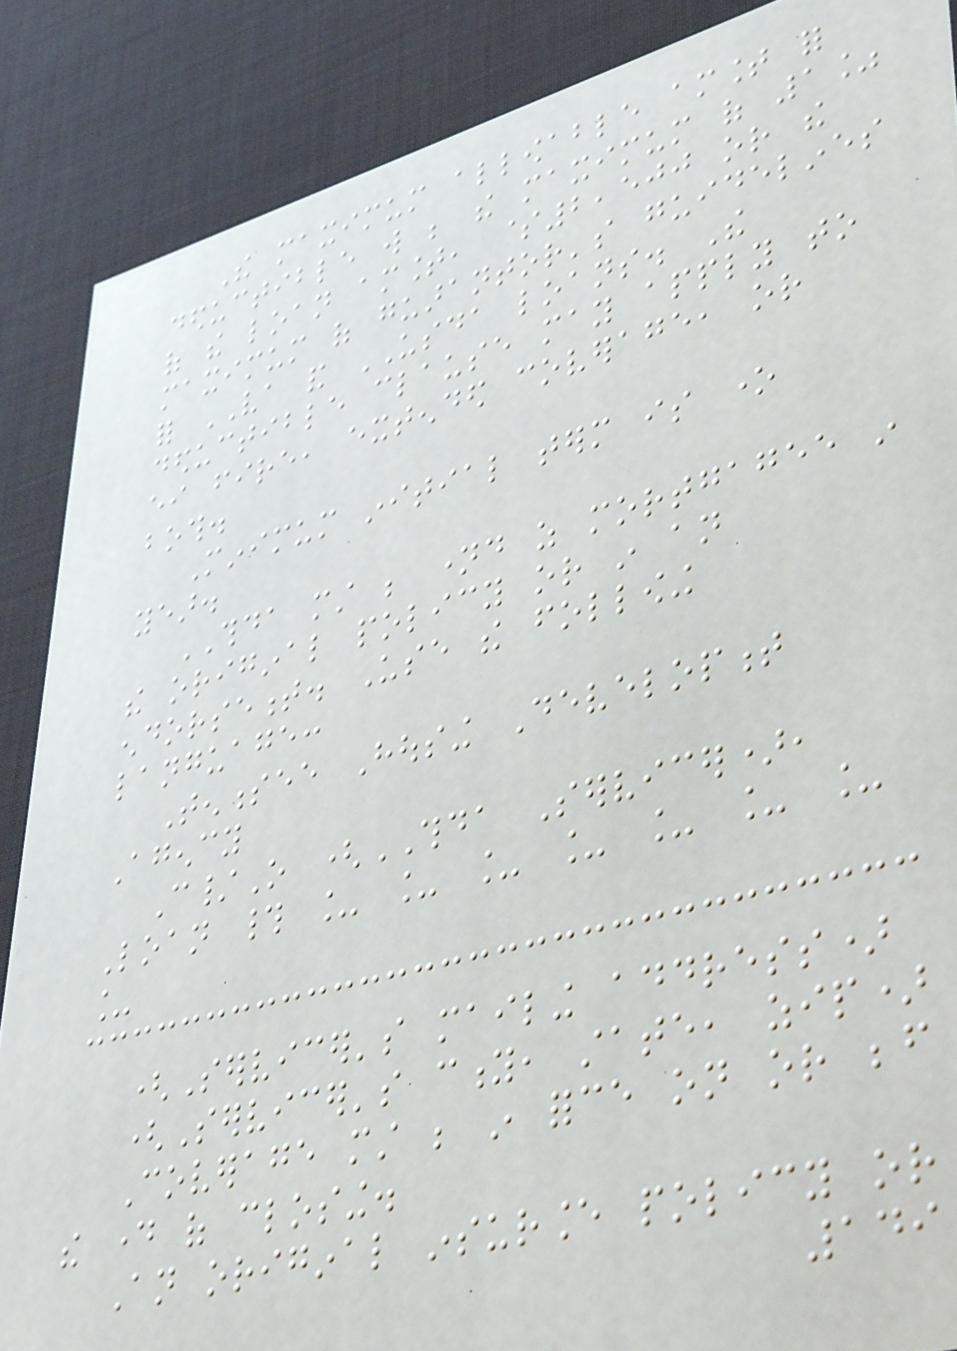The maximum allowable amount for
deductible will be the maximum of 1%
of the loan amount, $2,500 or the
maximum of guarantor's guidelines
for VA and USDA loans. The
deductible clause may apply to
either fire, extended coverage, or
both.
Minimum initial term is one
year.
THDA must be named as mortgagee in
the original policy or in an
endorsement. Use the following
language:
Tennessee Housing Development
Agency
C/O (THDA Servicer),
Loan # _ _ _ _ _ _ _
_
(Servicer's mailing address)
(Servicer's city, state, zip)
Coverage must be in force on or before
the day of closing.
An original insurance policy or
149
